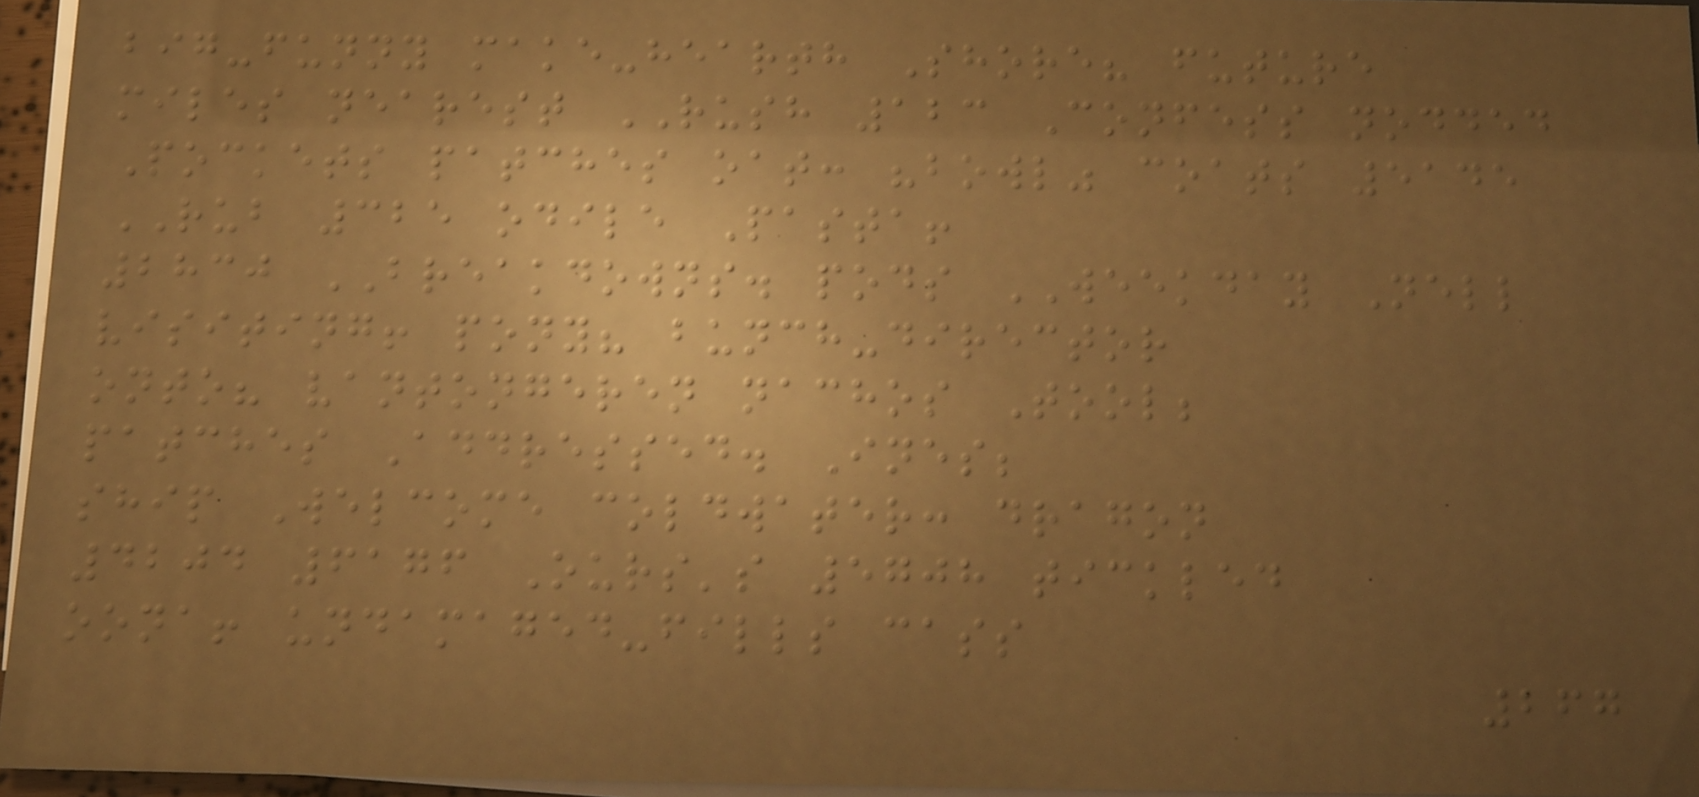big-funny make-hearth Shore? future
miles nearest RUSH 123 Confess nodded
Pockets patches oat: "bowl" coats 5145
RUB 325 odile Pasta!
2830 BREAKDOWNS. pods WEEKDAY Nell
visiting! pony? bunch-director
onto? vantongeren nachos Tool;
patches Addressed. Ines;
ship Welcome coldwater: dragon
4204 6176 Ours's 5708 tickled
oona! undamaged-fills cass
267
